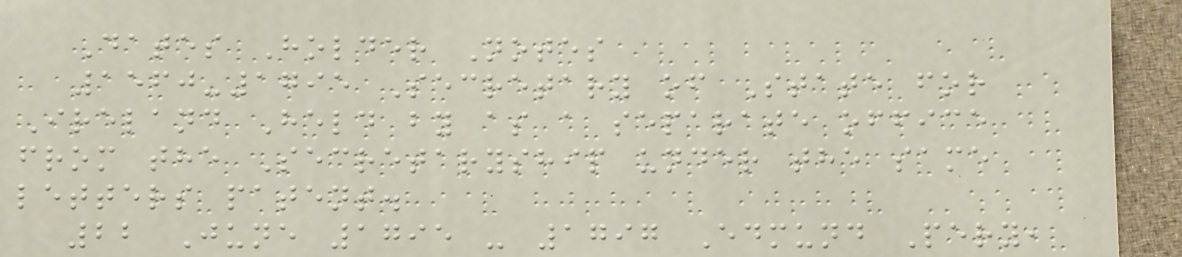Dates Holder Notes
1560-1795 Secretary of State for
Ireland Held by as a separate office
from the Secretaryship under the same
letters patent.
22 June 1795 - 1797 Edmund Pery,
